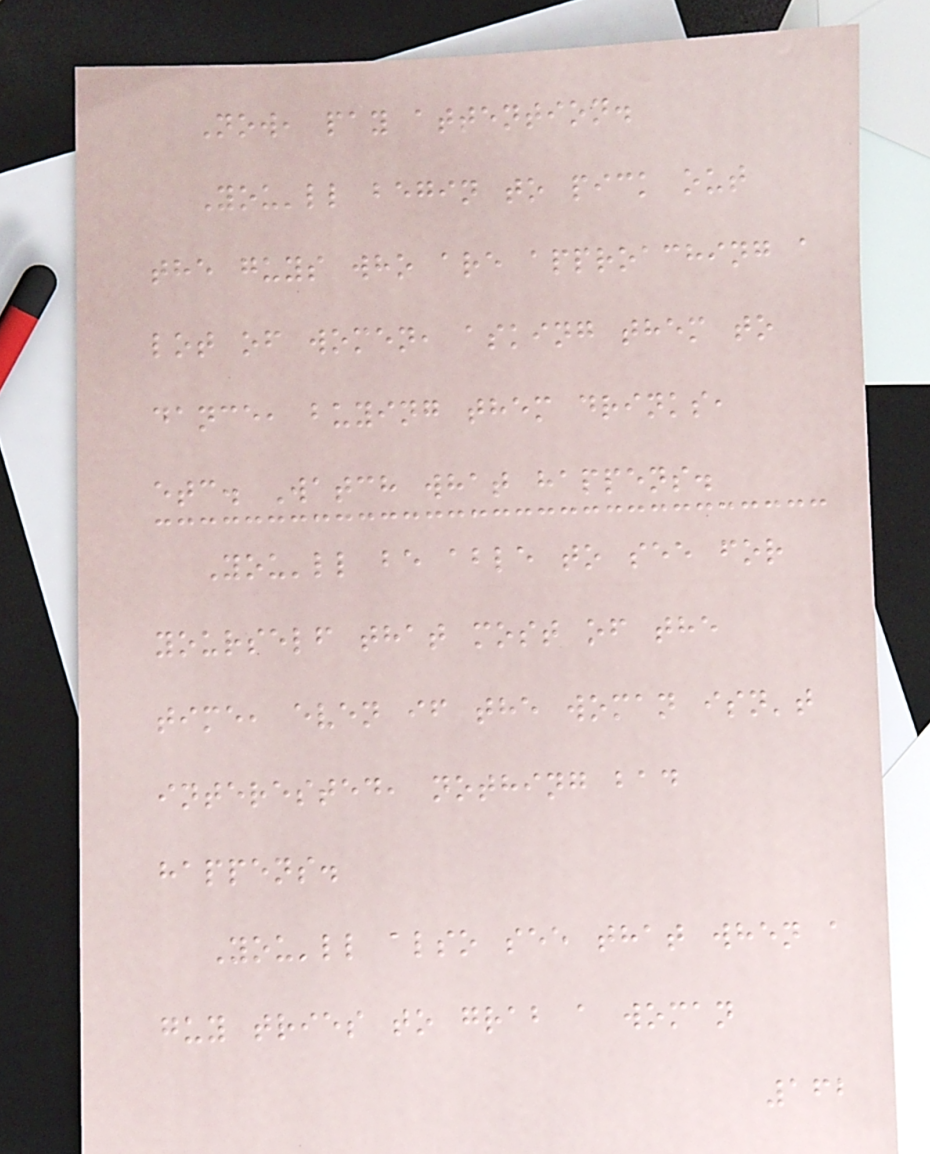Now, pay attention.
You'll begin to pick out
the guys who are approaching a
lot of women, asking them to
dance, buying them drinks,
etc. Watch what happens.
You'll be able to see for
yourself that most of the
time, even if the woman isn't
interested, nothing bad
happens.
You'll also see that when a
guy tries to grab a woman
162
